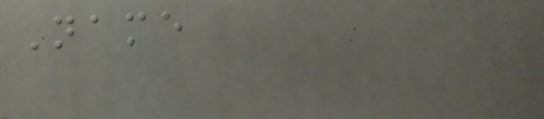Name
